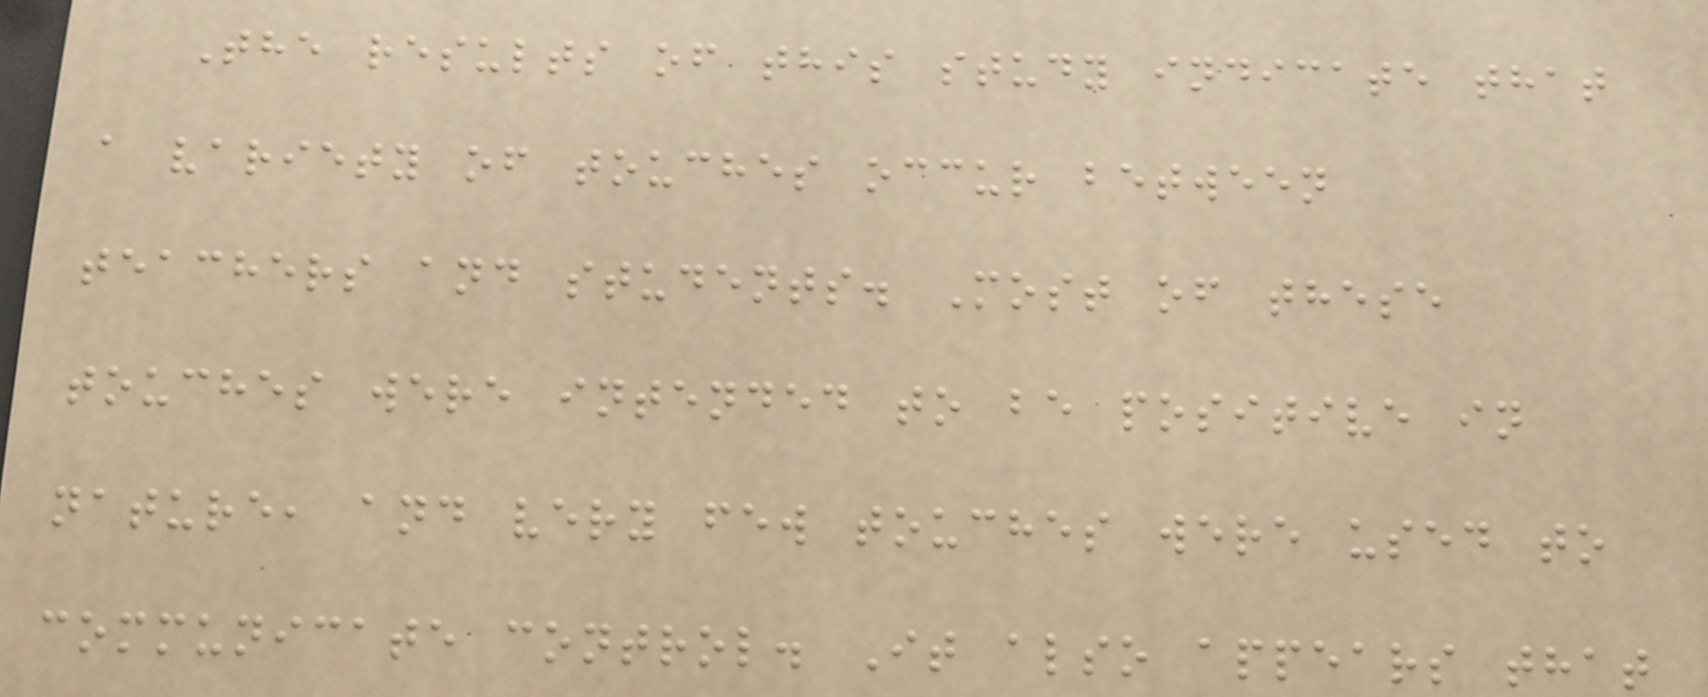The results of this study indicate that
a variety of touches occur between
teachers and students. Most of these
touches were intended to be positive in
nature, and very few touches were used to
communicate control. It also appears that
